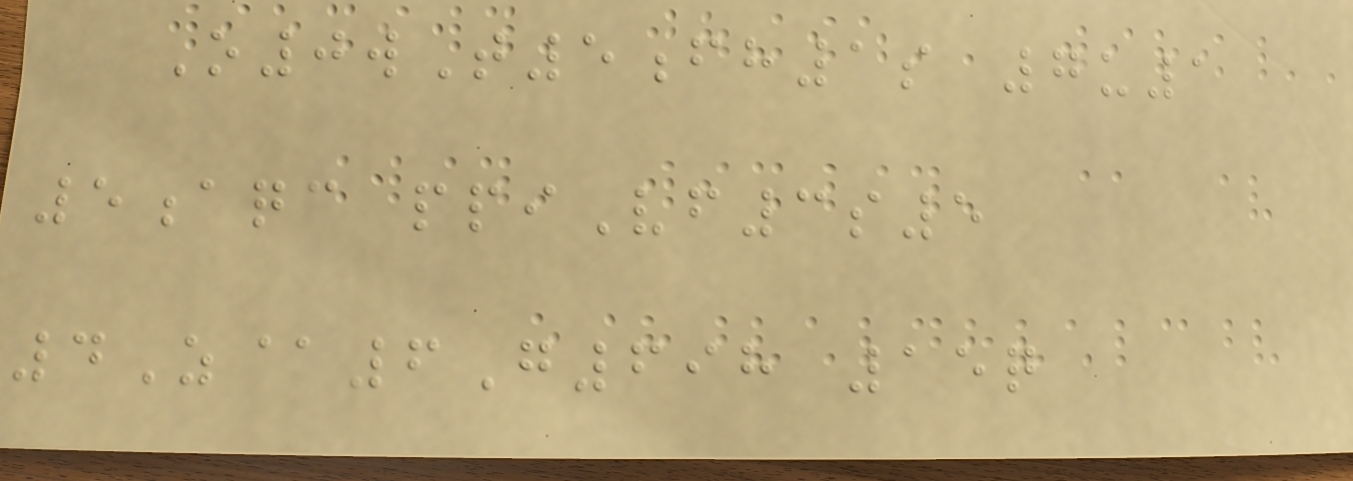O0wT5fh1s 7u1
5aqc ppiVf3s5
4Z@6G698 15q
